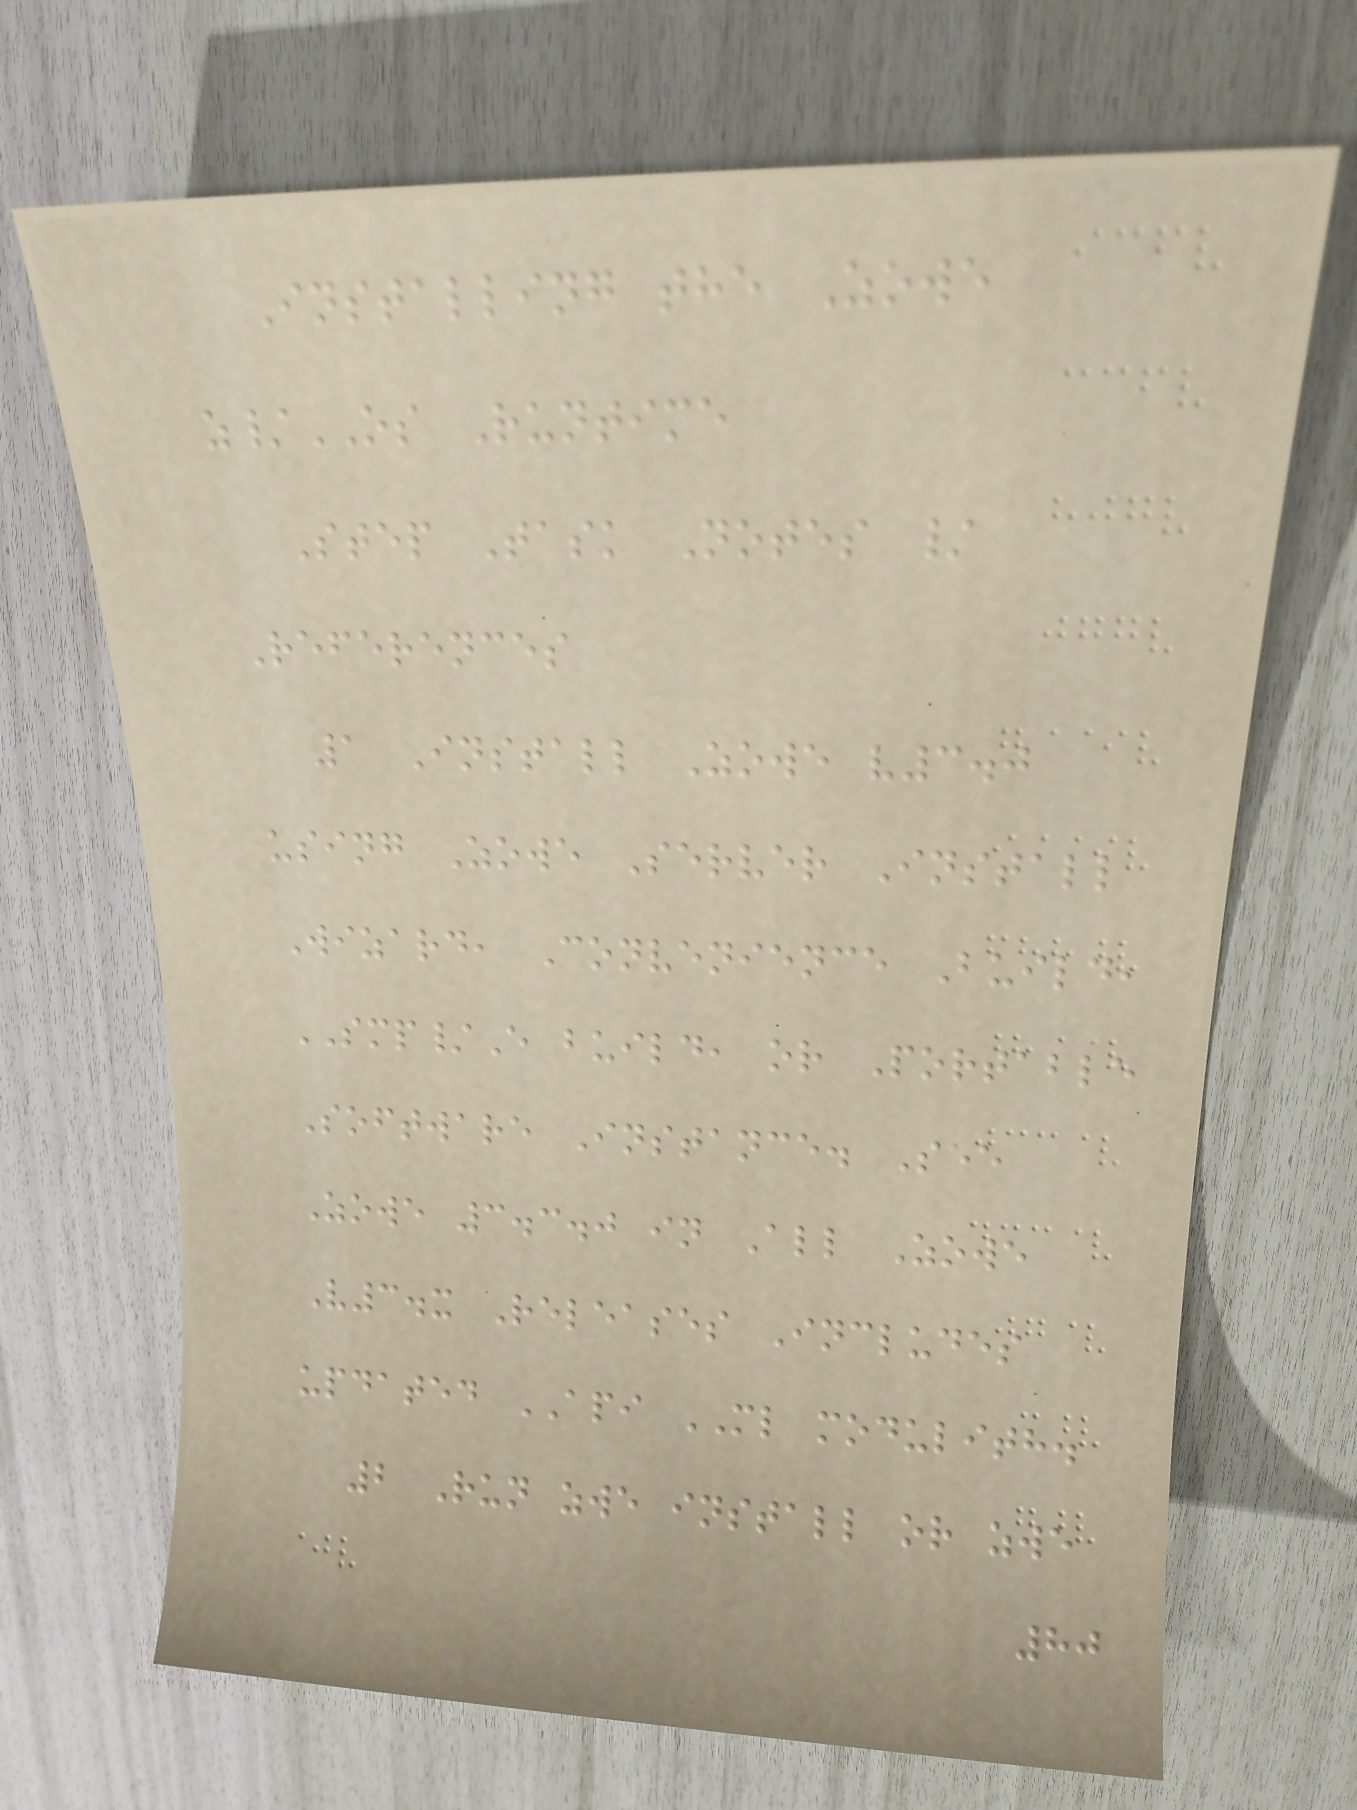Installing the Zowe
z/OS Runtime
Step Task Notes /
References
1 Install Zowe v3.0
using Zowe Server Install
Wizard, Convenience Build,
SMP/E build, or Portable
Software Instance. See
Zowe 3.3.0 in All Zowe
V3.x Releases Includes
updated API ML modulith.
2 Run zwe install or zwe
80
